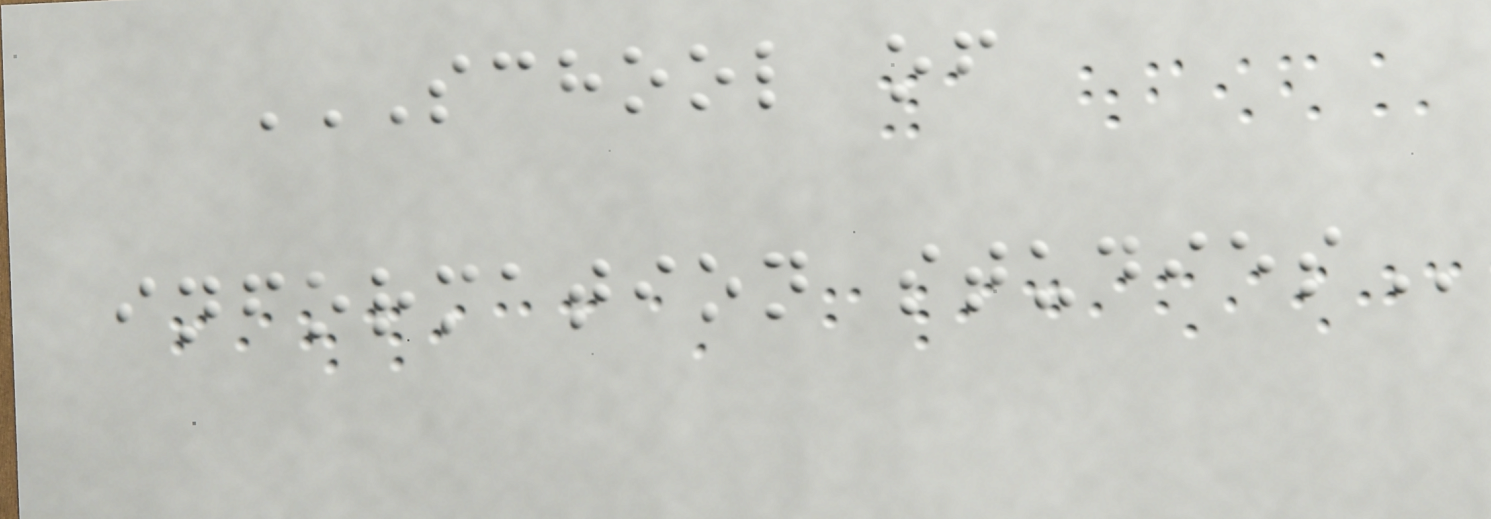SCHOOL OF
INFORMATION STUDIES
